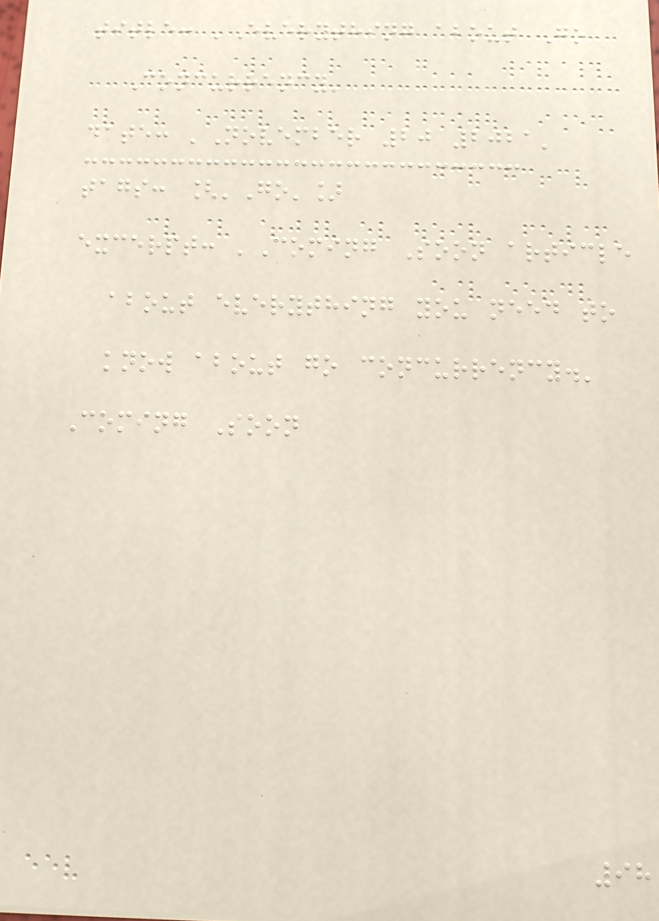title: 'Everything about Go
Concurrency'
date: 'November 20 2021'
tags: ['Go']
excerpt: 'Coming Soon article
about everything you need to
know about go concurrency.'
Coming Soon
98
